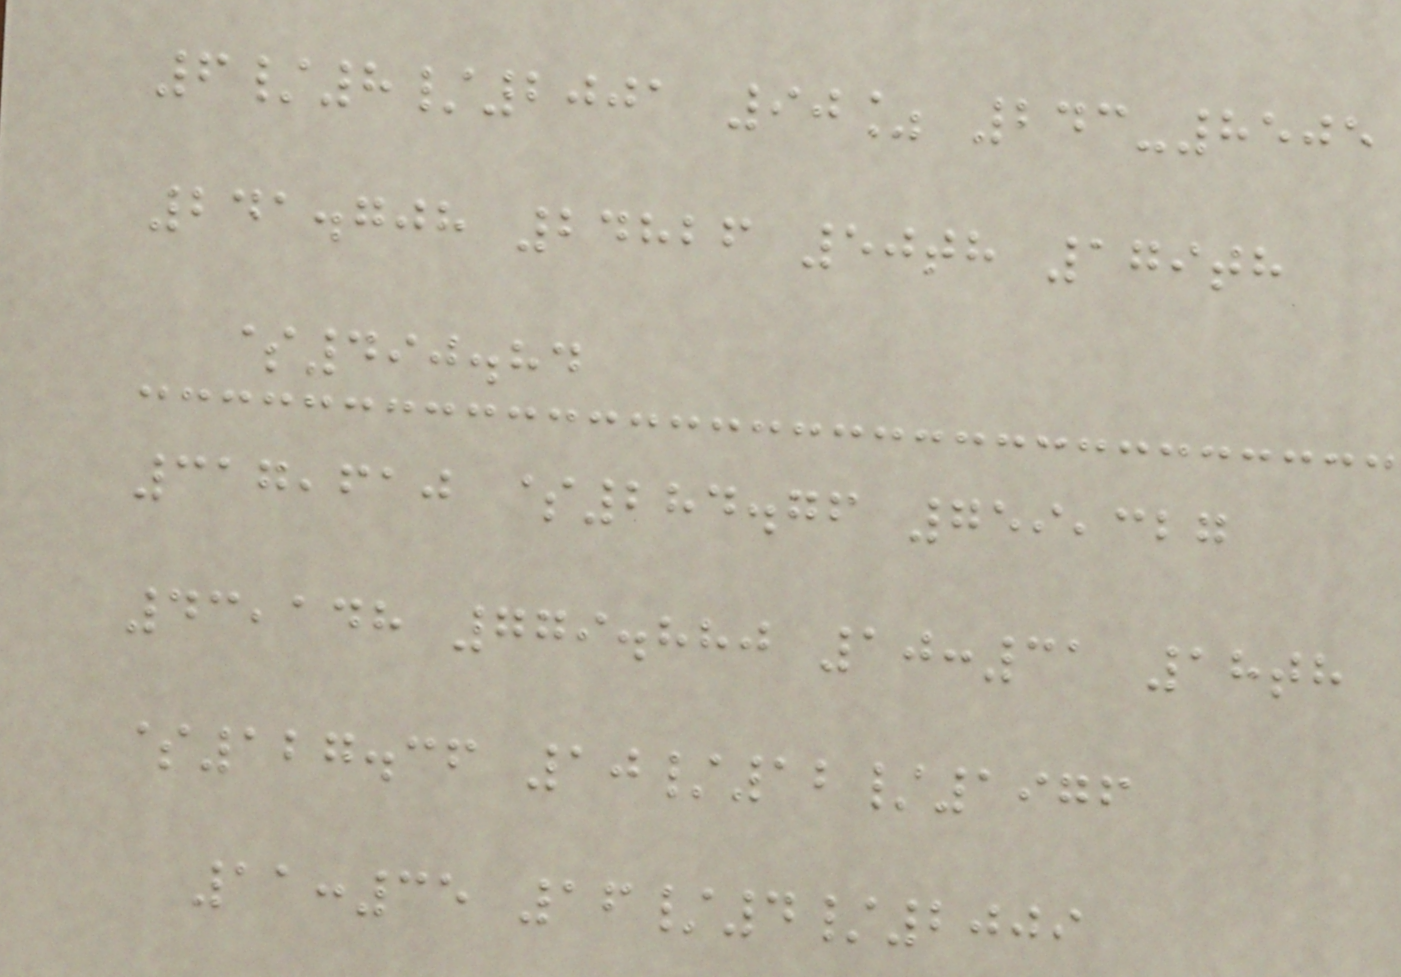6/8/2001 90% 243-8505
241.708 24826 50th 179th
$490.84
317,610 $284.76 759,327
43,148 779.880 10:31 18th
$127.36 10/12/1976
11:35 16/4/2009
